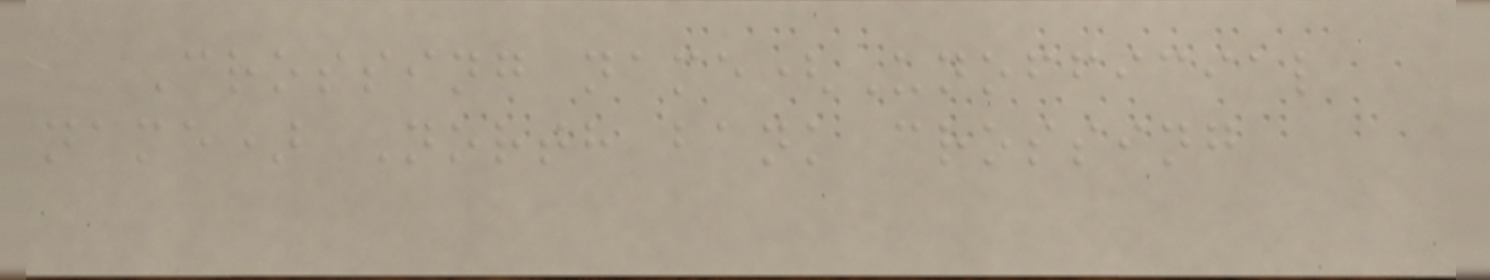Crossing name(Unofficial
name) North bank crossing
